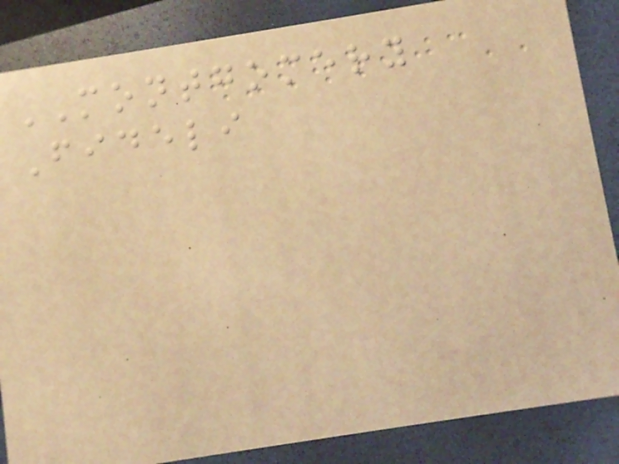MONTGOMERY
Fideli
